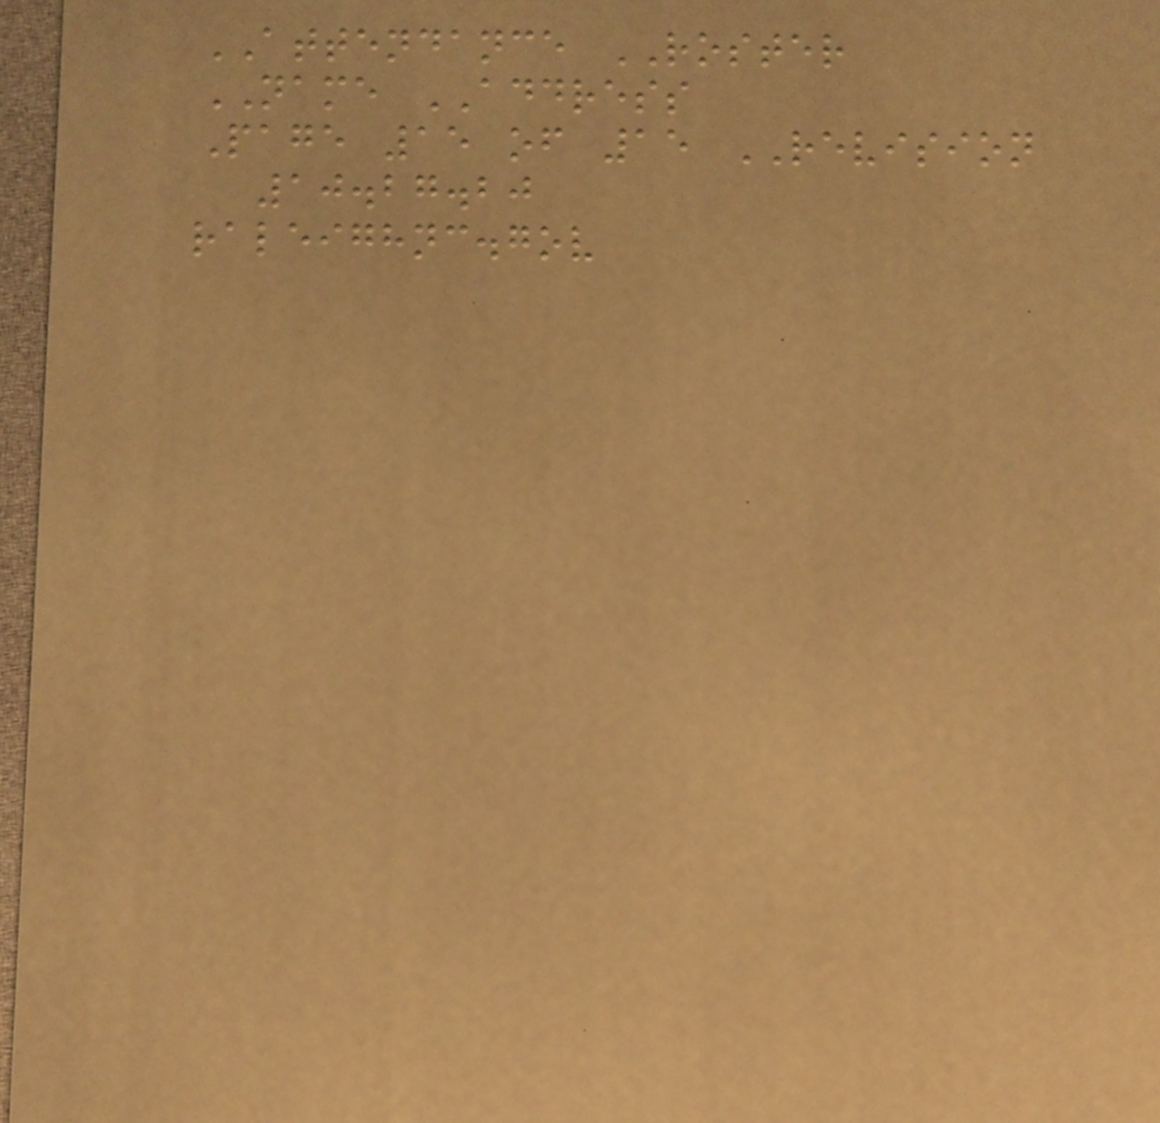ATTENDANCE ROSTER
NAME ADDRESS
Page 15 of 15 REVISION
10.27.20
raleighnc.gov
